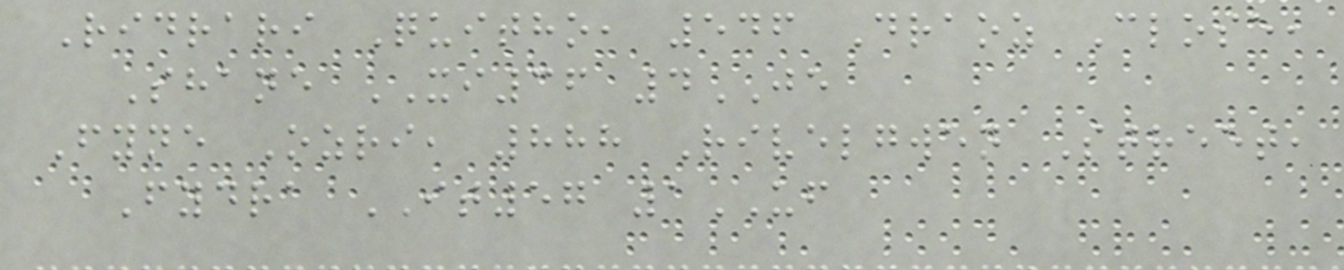Ridrari Quitho, 546 Draoz Close,
Shane XI36 4JE
Fyne Ozri, 888 Rivelgwen Street,
Fydra IT57 1UF
